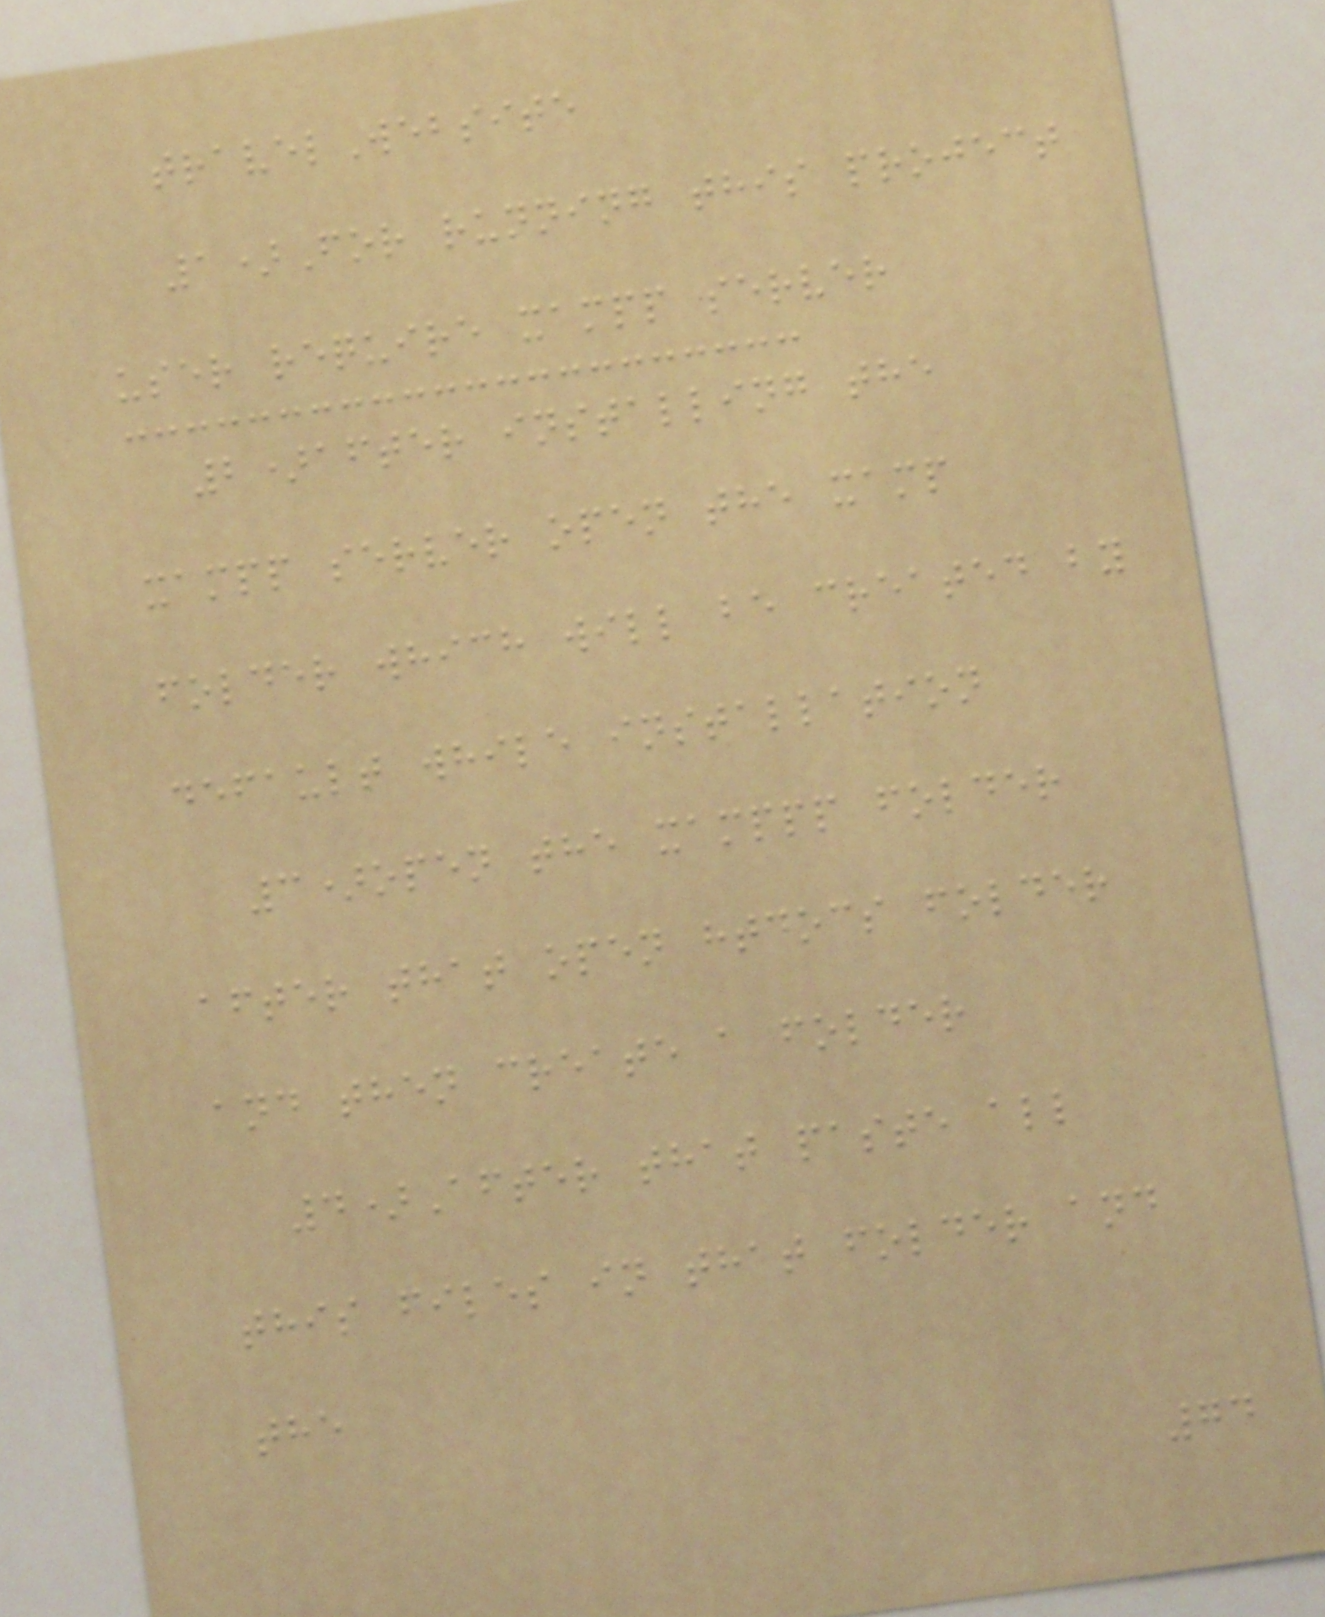travelWebsite
1)For running this project
user require xampp server
2)after installing the
xampp server open the xamp
folder which will be created by
default while installation
3)open the xamppp folder
after that open htdocs folder
and then create a folder
4)After that paste all
this files in that folder and
the
74
